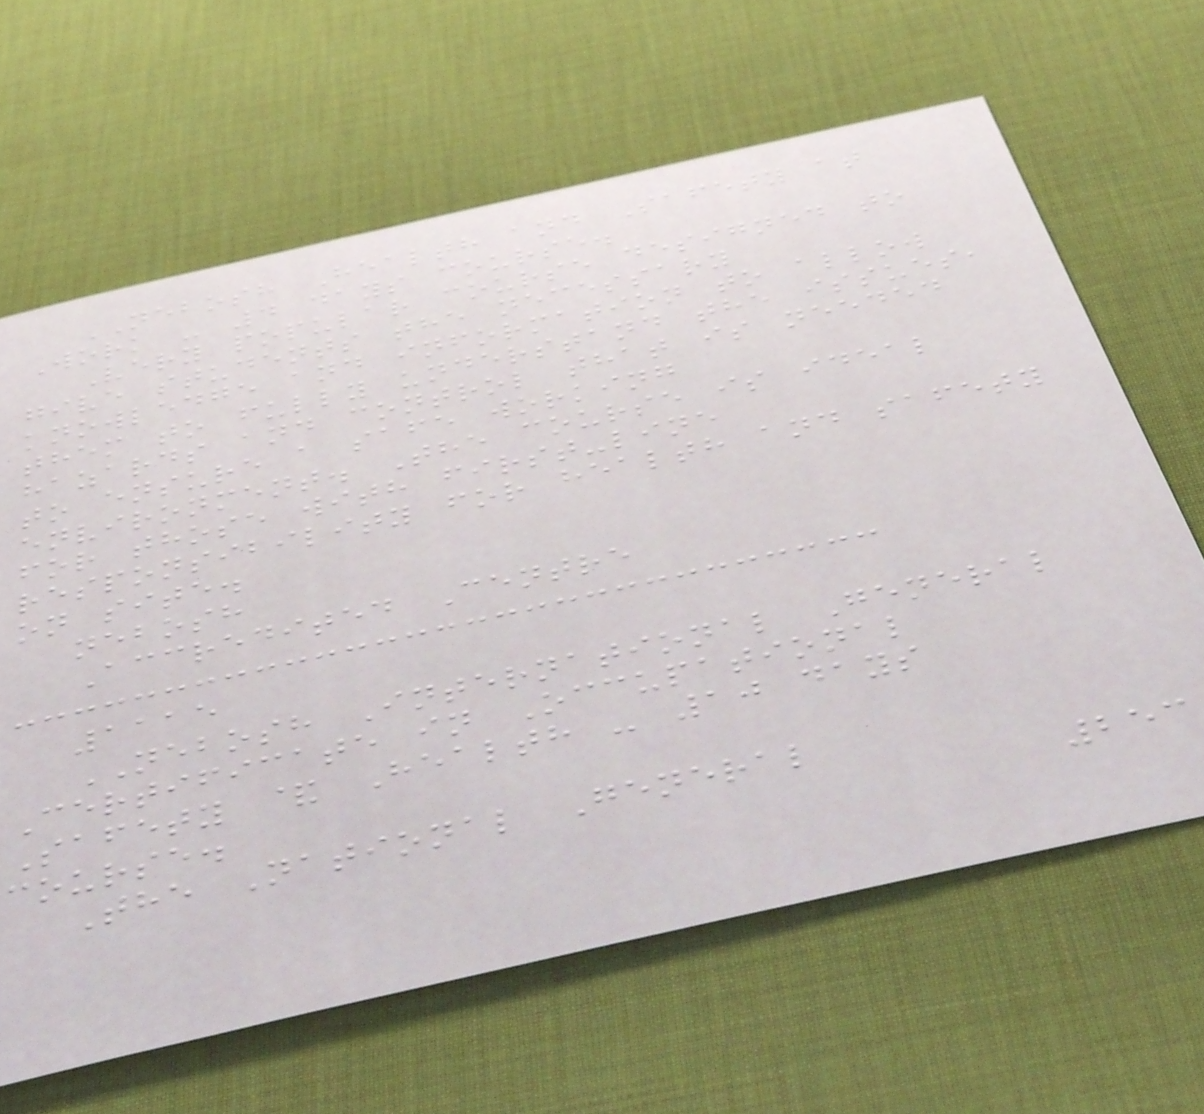NEBOSH Health and Safety at
Work - 4 days course.
Very popular course designed to
give students the necessary
knowledge and information to allow
them to fully understand the issues,
hazards and control that is needed
to ensure a safe working
environment. The course is ideal
for those with first-line
responsibility for health and safety
on site.
nebosh
Accredited Centre
1115
NEBOSH International General
Certificate in Occupational
Safety & Health - 10 days
course.
The National General
253
